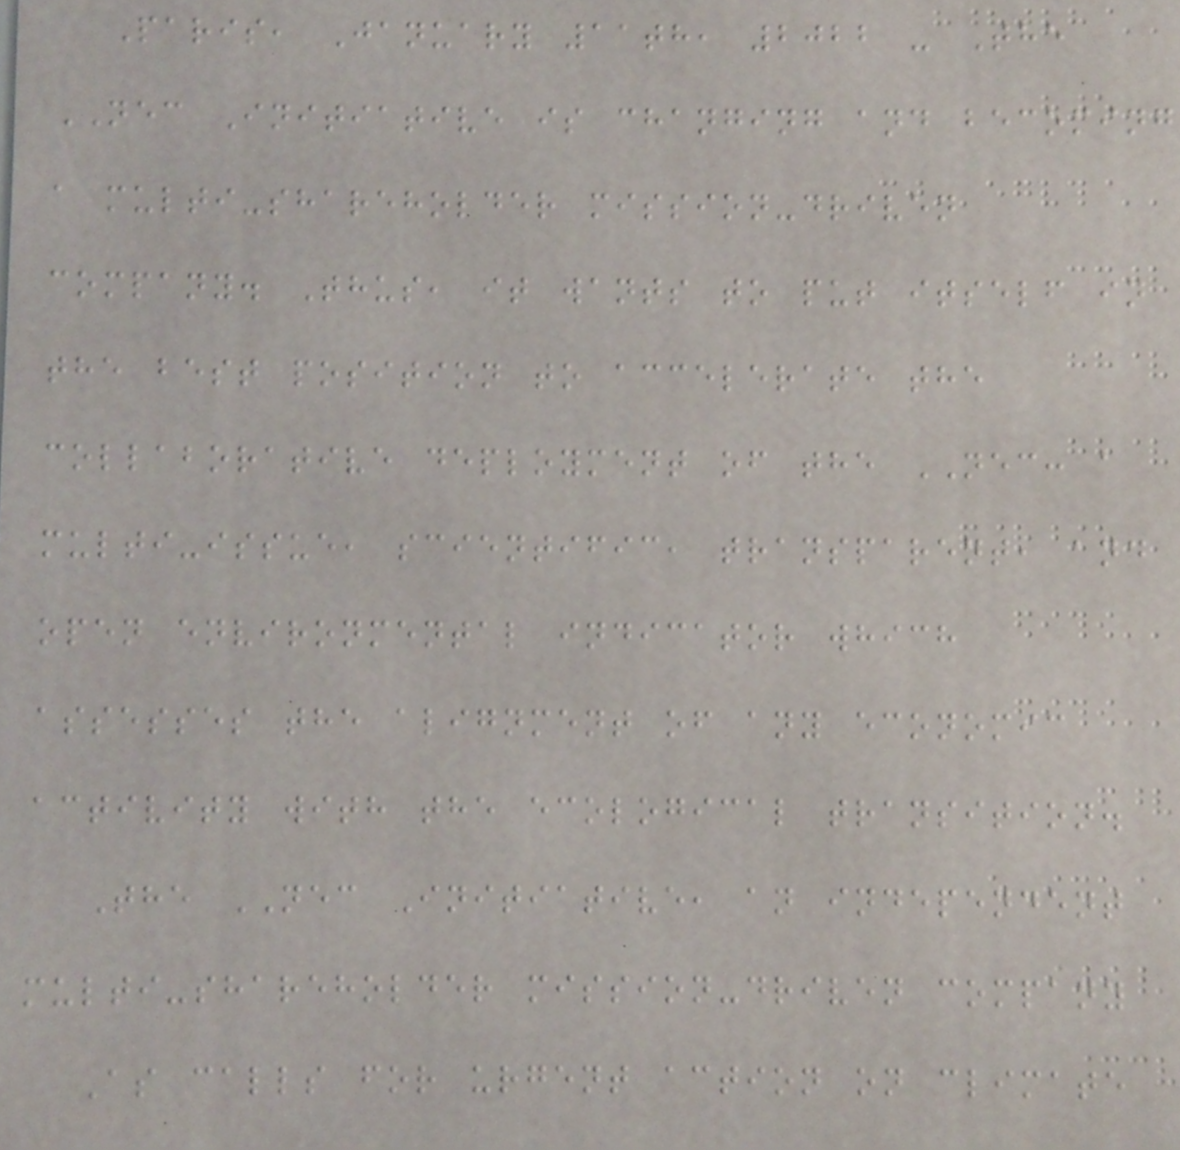Paris, January 11th, 2022 - The
NEC Initiative is changing and becoming
a multi-shareholder mission-driven
company. Thus, it wants to put itself in
the best position to accelerate the
collaborative deployment of the NEC: a
multi-issue, scientific, transparent, and
open environmental indicator which
assesses the alignment of any economic
activity with the ecological transition.
The NEC Initiative, an independent
multi-shareholder mission-driven company
As calls for urgent action on climate
